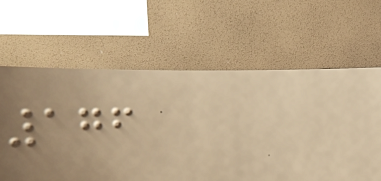176
